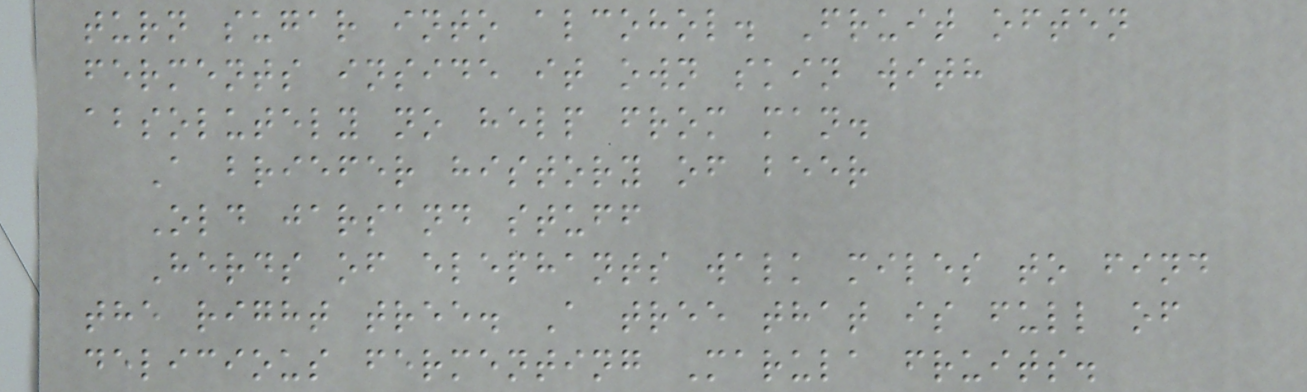turn sugar into alcohol. Fruit often
ferments inside it own skin with
absolutely no help from man.
A briefer history of beer
Old jarsand stuff
Herds of elephants walk miles to find
the right tree. A tree that is full of
delicious fermenting Marula fruits.
